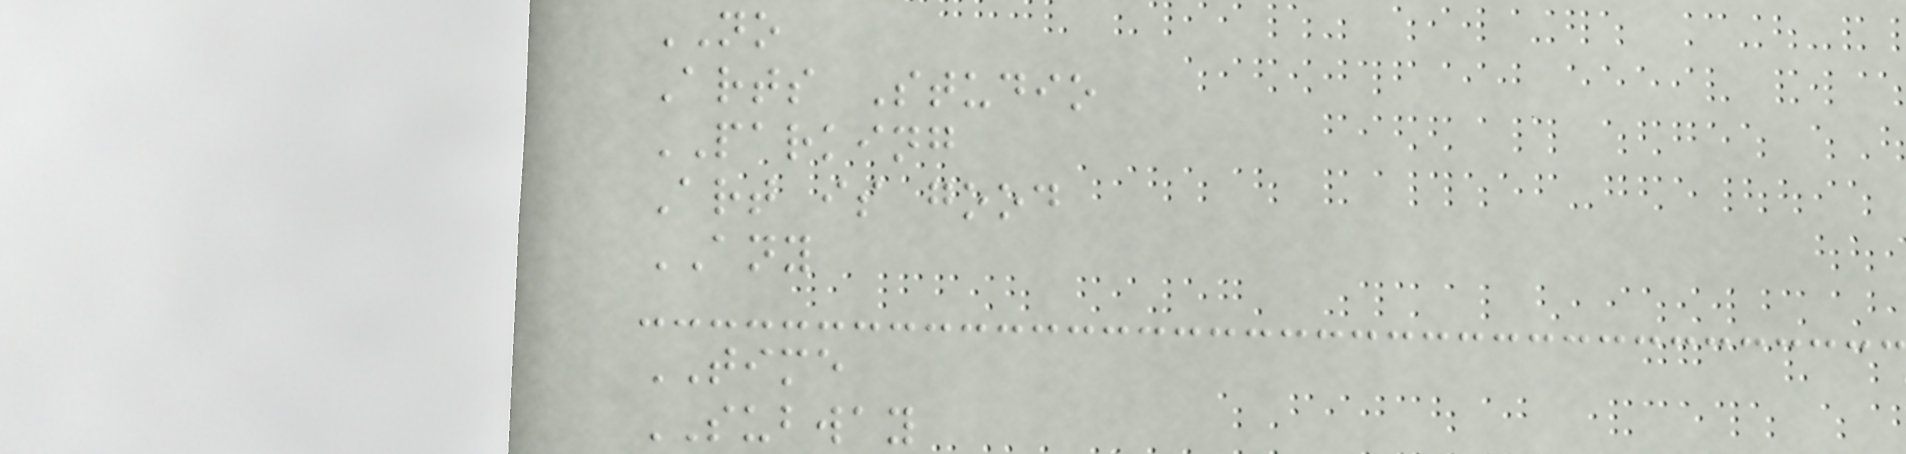NO
Arts Studio
PARKING
Art is good
ANY
TIME
SUBWAY
